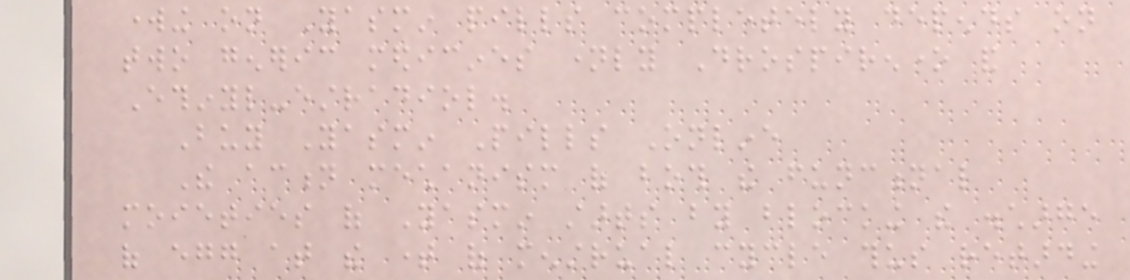working on Yasmin pills completely depends on
two generic medicines namely Drospirenone and
Ethinyl-estradiol.
Buy Yasmin Pills Online
The action mechanism of both the functional
moieties of Yasmin starts by blocking the discharge
of egg at the time of menstrual cycle thus retarding
